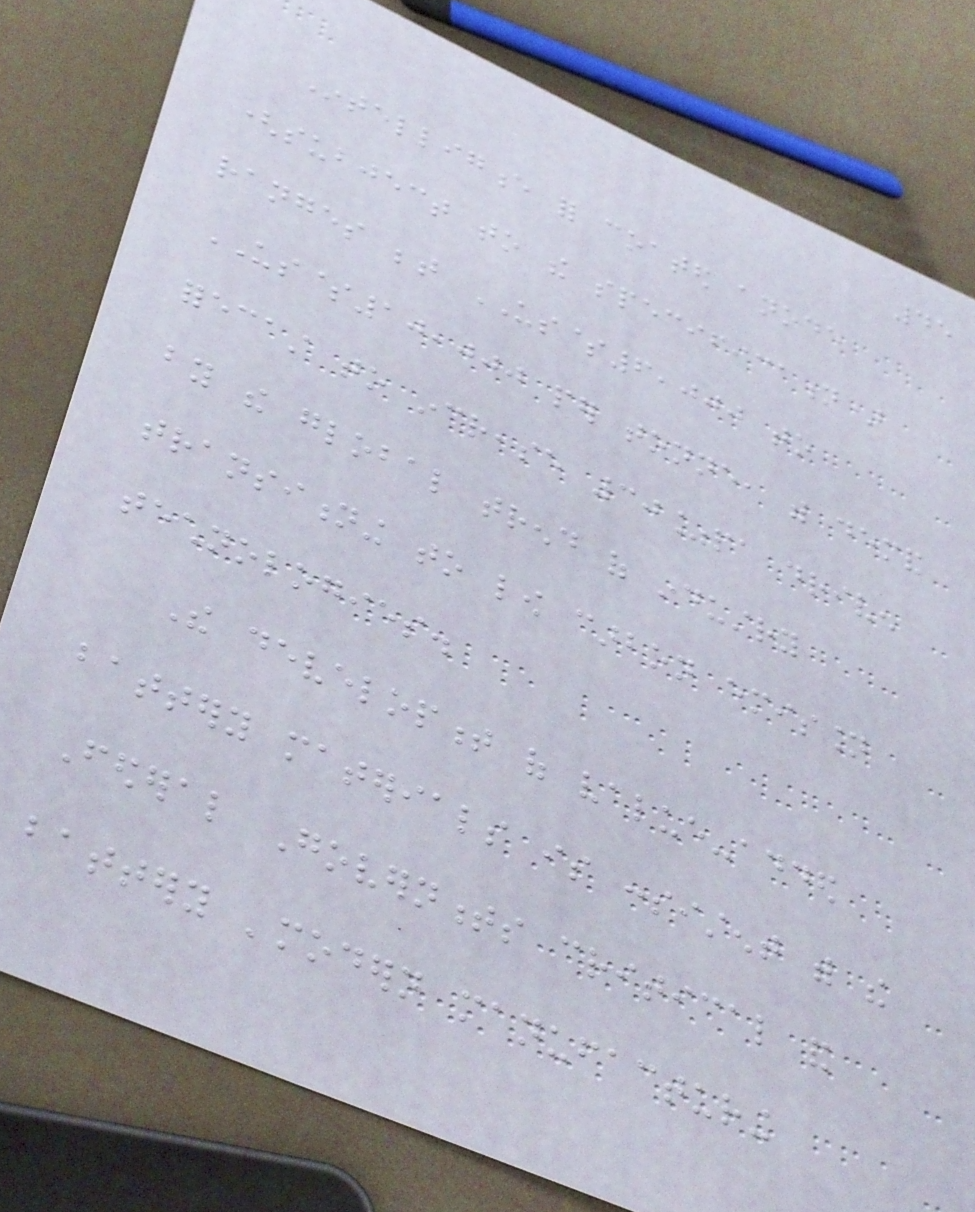45
Intelligence for coated anode
(subject to the specification)
ranges between US$6,000 to
US$10,000 per tonne, with demand
forecast to increase 30%pa driven
by the global trend of industry
transitioning to low carbon emission
technologies.
The development of value-added
battery materials is consistent with the
Federal Governments critical and
battery 'modern manufacturing
